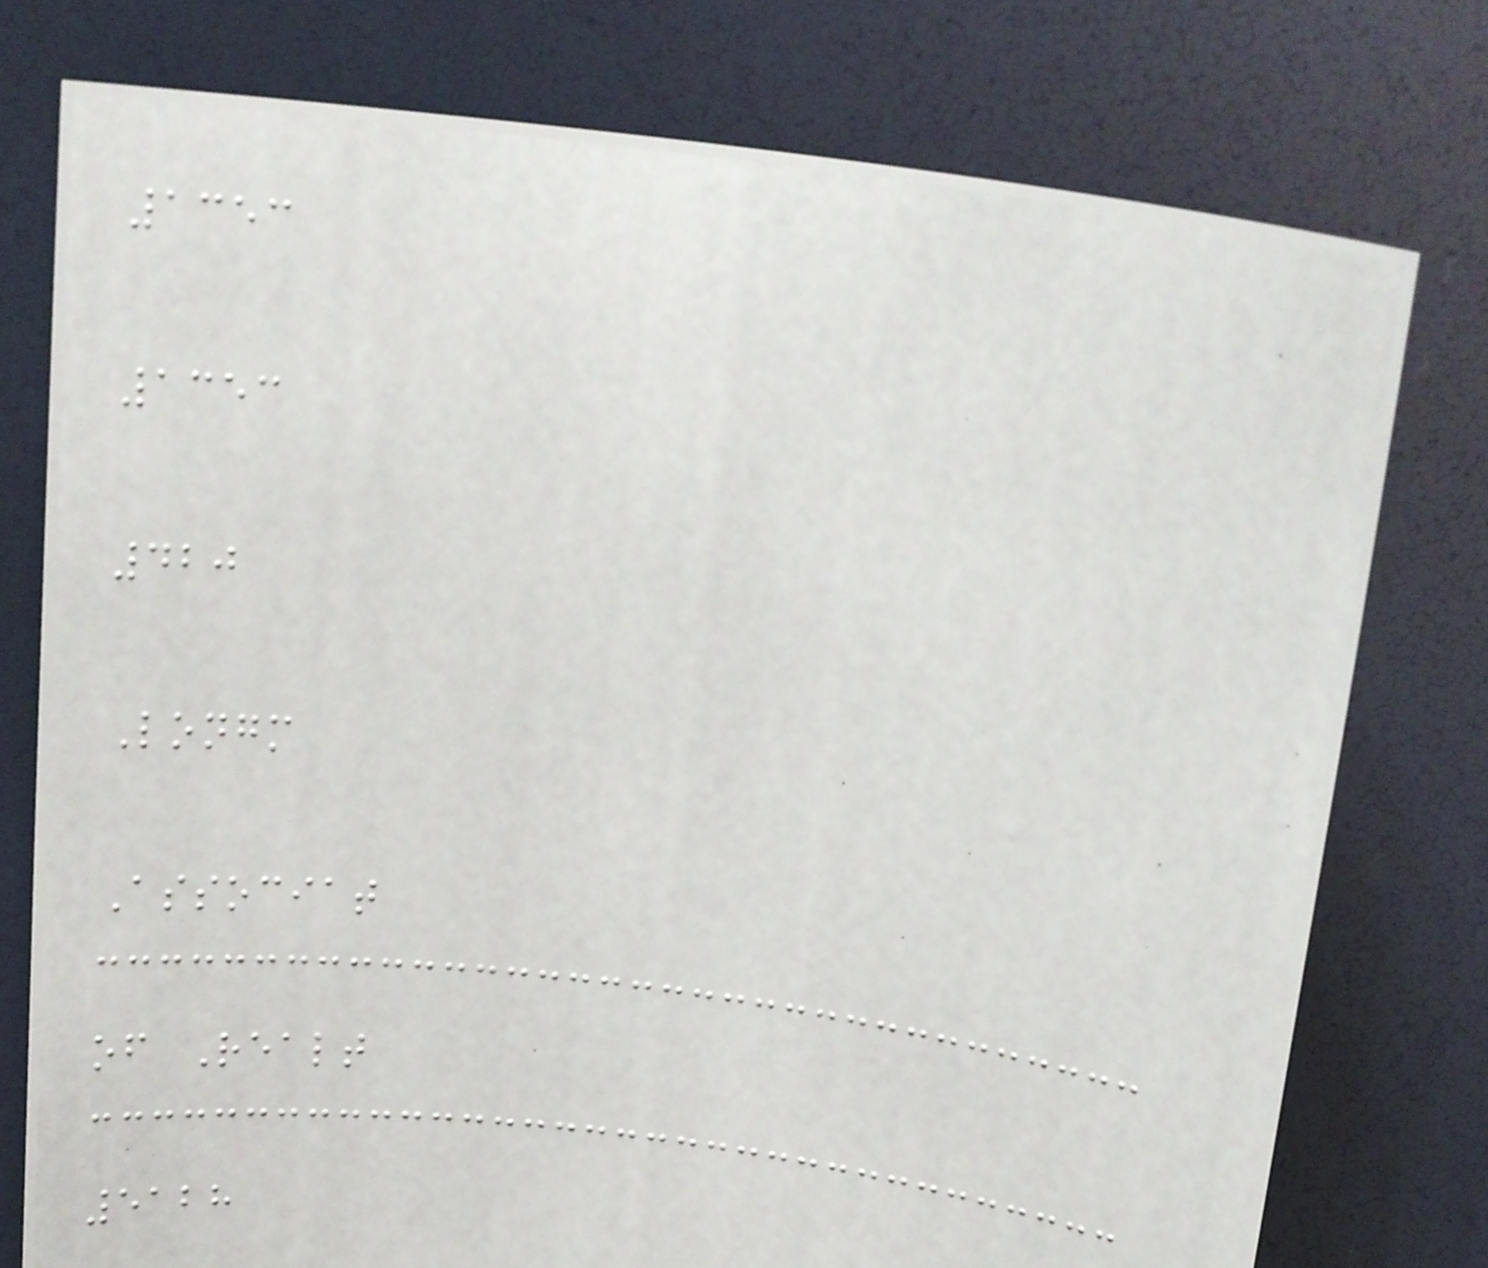1353
1353
420
Longm
Associat
of Realt
5128
